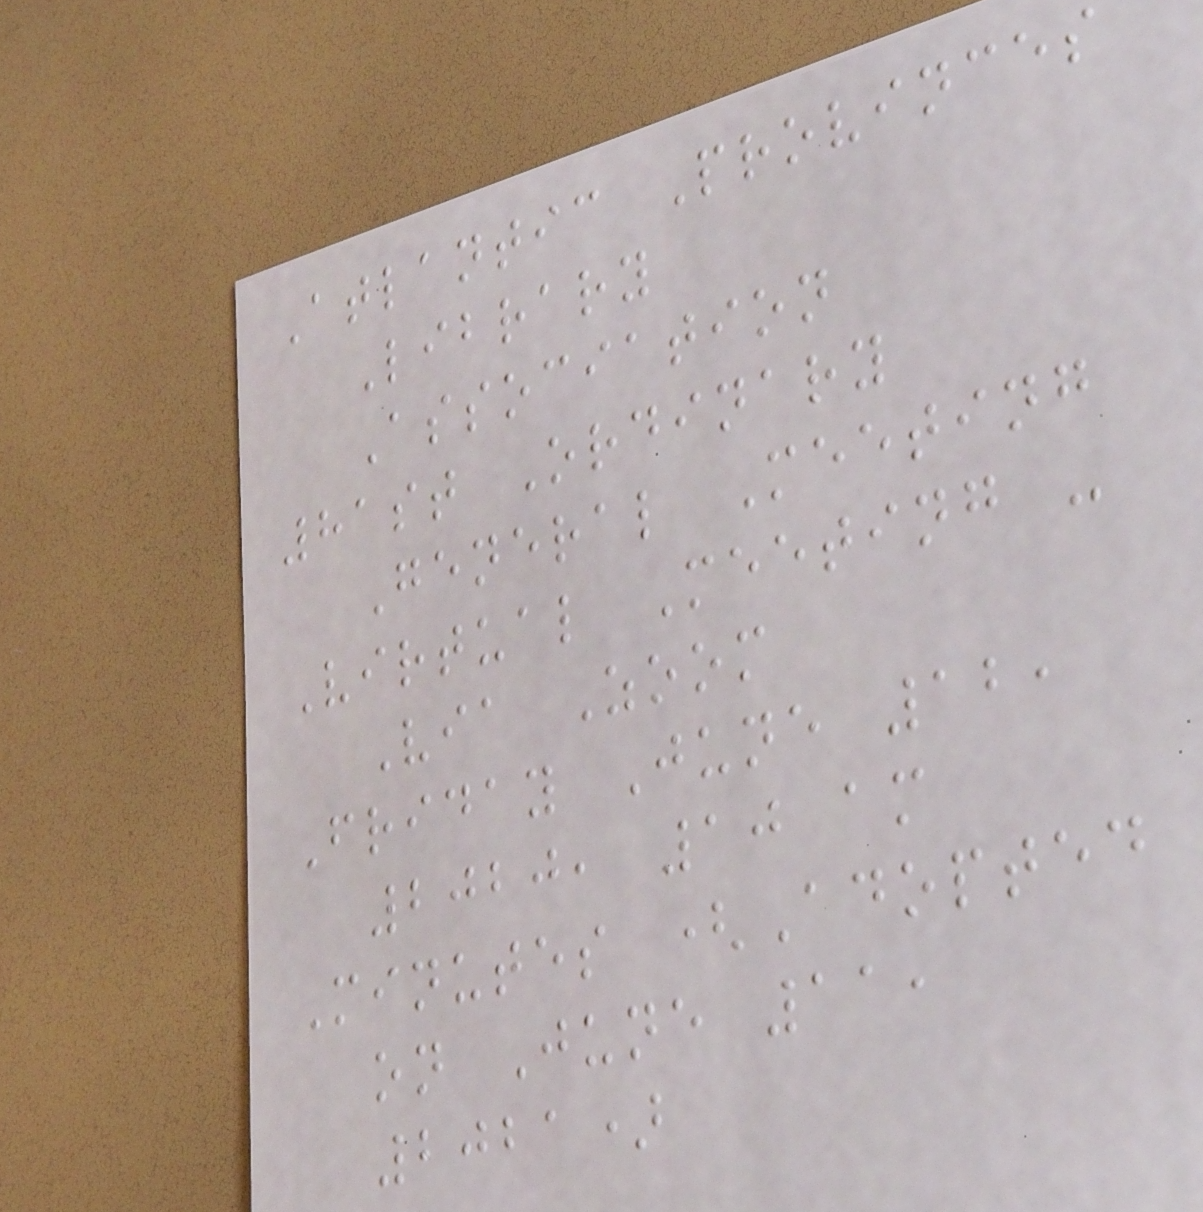Atlantic Provinces
Library
Association
81st Ordinary
General Meeting
Virtual Meeting -
Via Zoom
Friday June 12,
2020, 10 am
Minutes (Adopted
on June 11,
2021)
